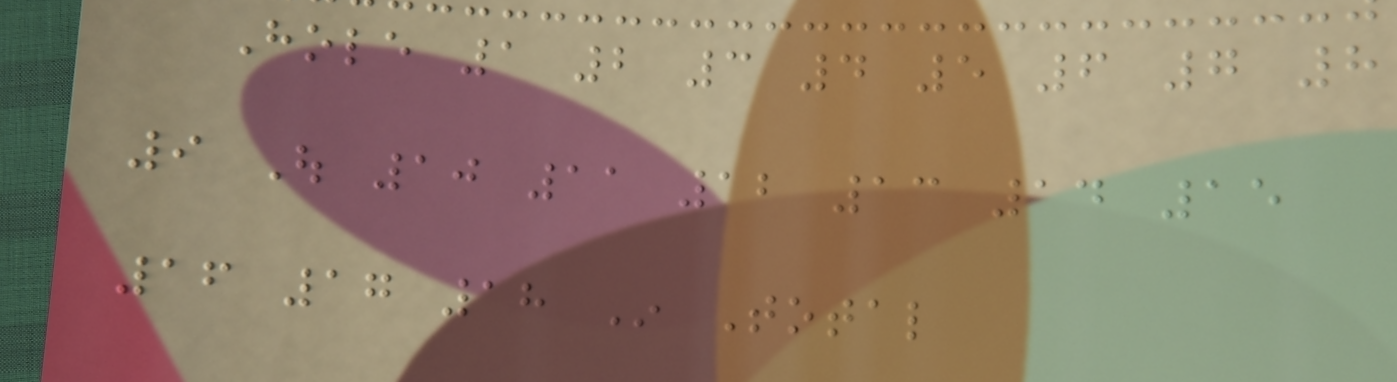Hole 1 2 3 4 5 6 7 8
9 Out 10 11 12 13 14 15
16 17 18 In Total
